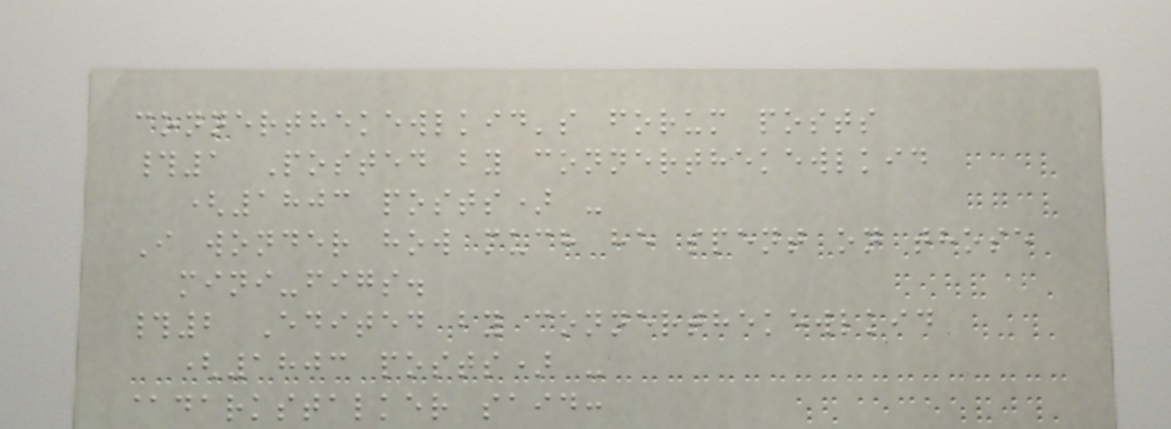connerthekewlkid's forum posts
#1 Posted by connerthekewlkid
(1803 posts) -
I wonder how much he spent on those
mini-figs.
#2 Edited by connerthekewlkid
(1803 posts) -
@darkstalker said:
